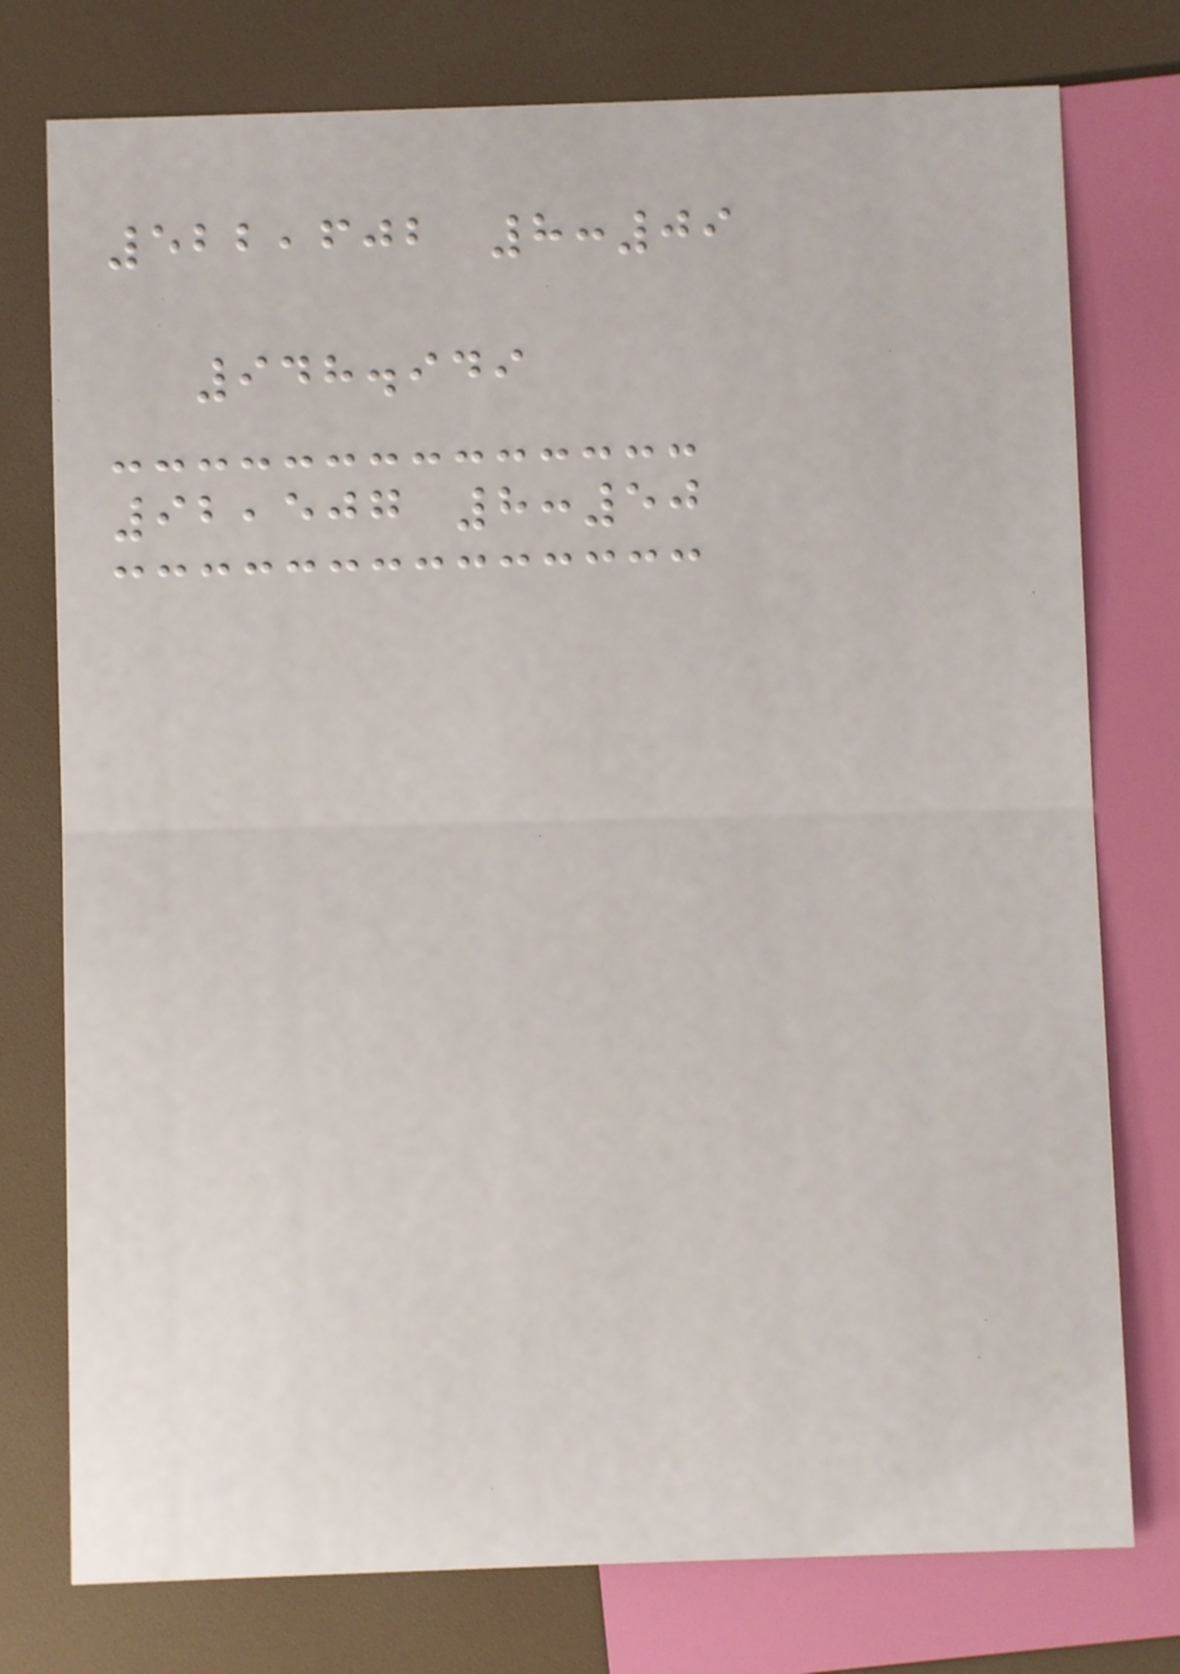522,602 8:09
948.949
92,507 8:50
